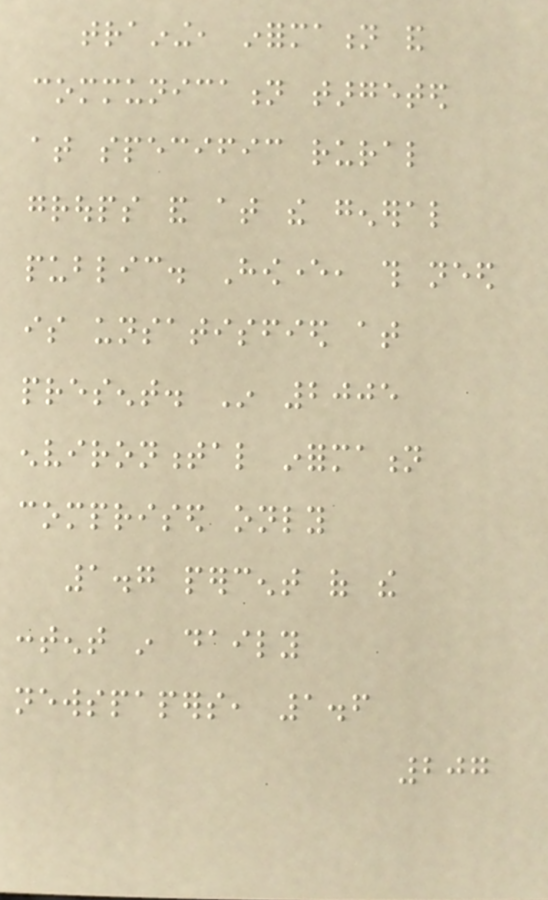training, information and
communication targeted
at specific rural
groups and at the general
public. However, this need
is unsatisfied at
present. In 2005
environmental information
comprised only
1.7 percent of the
content in daily
newspapers, 1.6
207
